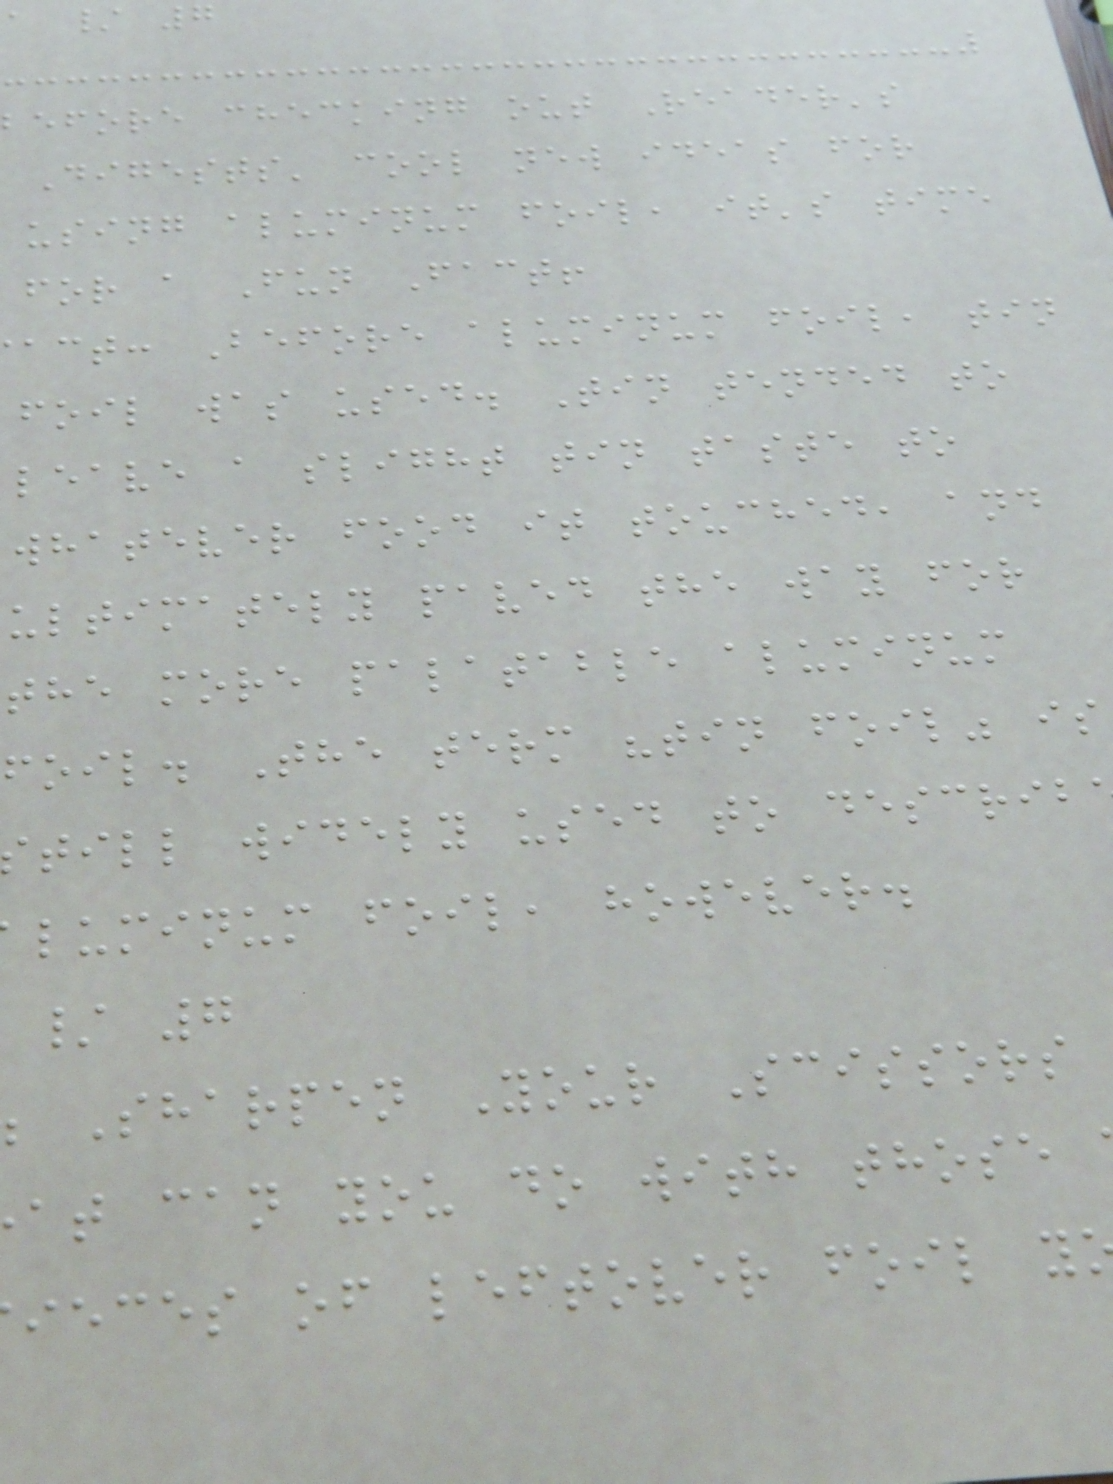a / 7
efore checking out Reader's
Digests' cool new ideas for
using aluminum foil, it's time
for a Fun Fact!
act: Before aluminum foil, tin
foil was used. Tin tended to
leave a slight tin taste to
whatever food it touched, and
ultimately paved the way for
the more palatable aluminum
foil. The term "tin foil" is
till widely used to describ
luminum foil, however.
/ 7
Sharpen Your Scissors
at can you do with those
ieces of leftover foil y
